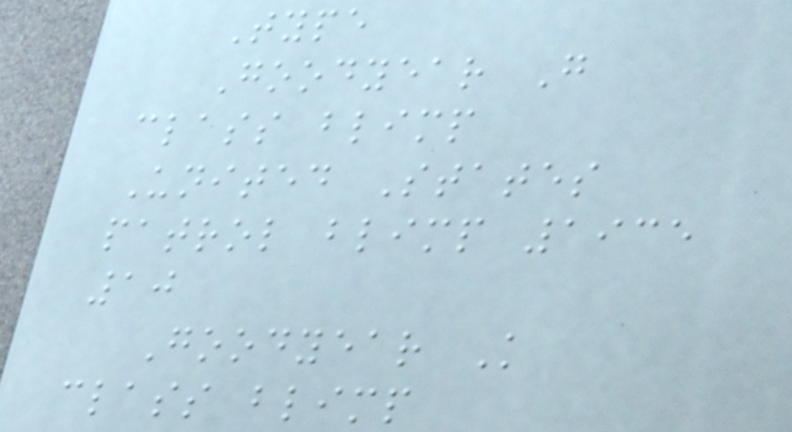Type
Goodyear G
class blimp
United States
patrol blimp 1935
10
Goodyear K
class blimp
